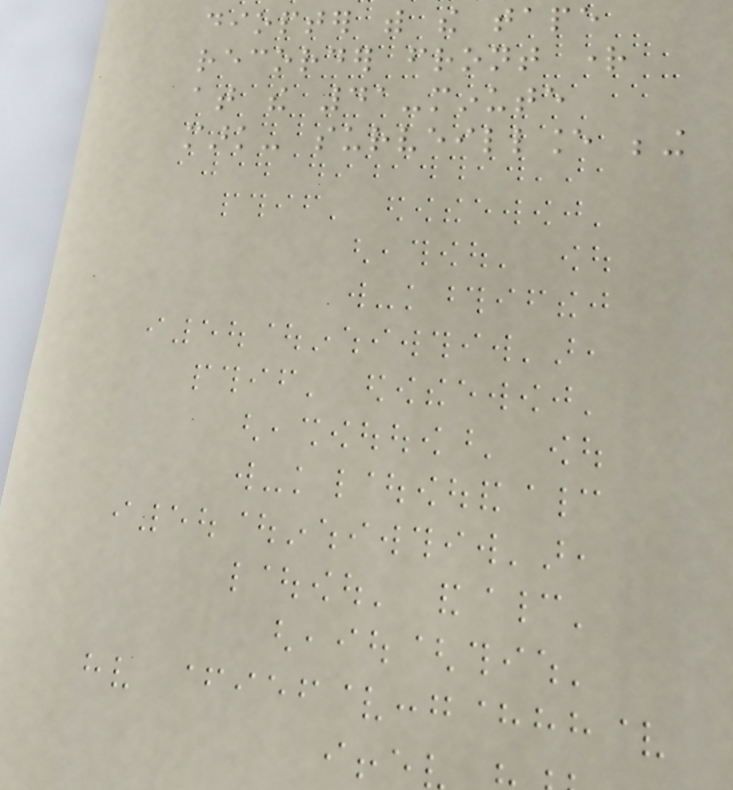diopter with the tape
recorder front right
at the 41-minute
mark- surveillance being
